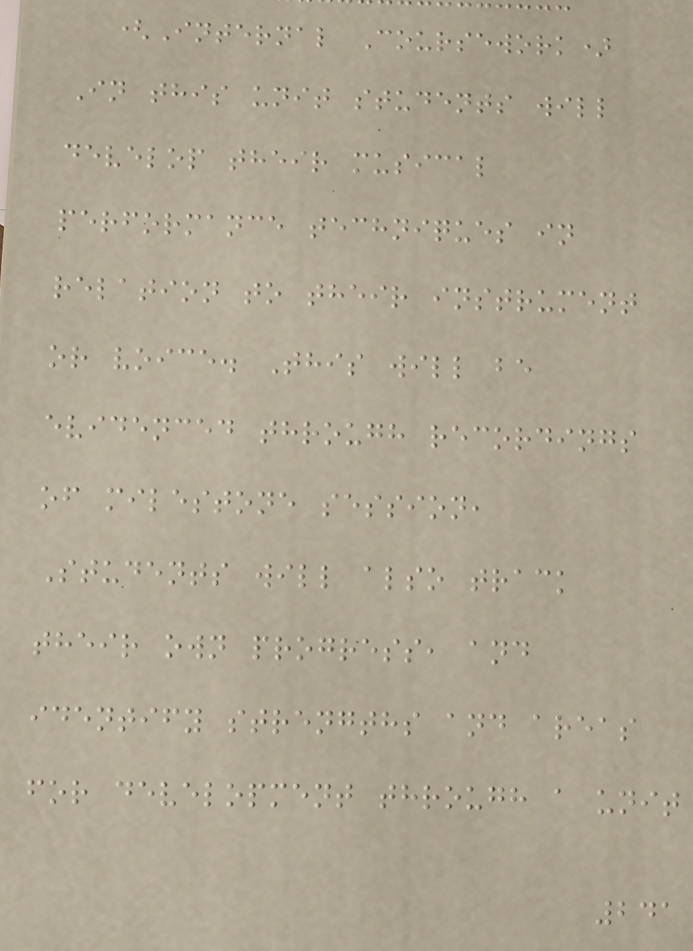(Internal Coursework)
In this unit students will
develop their musical
performance techniques in
relation to their instrument
or voice. This will be
evidenced through recordings
of milestone session,
Students will also track
their own progress, and
identify strengths and areas
for development through a unit
241
